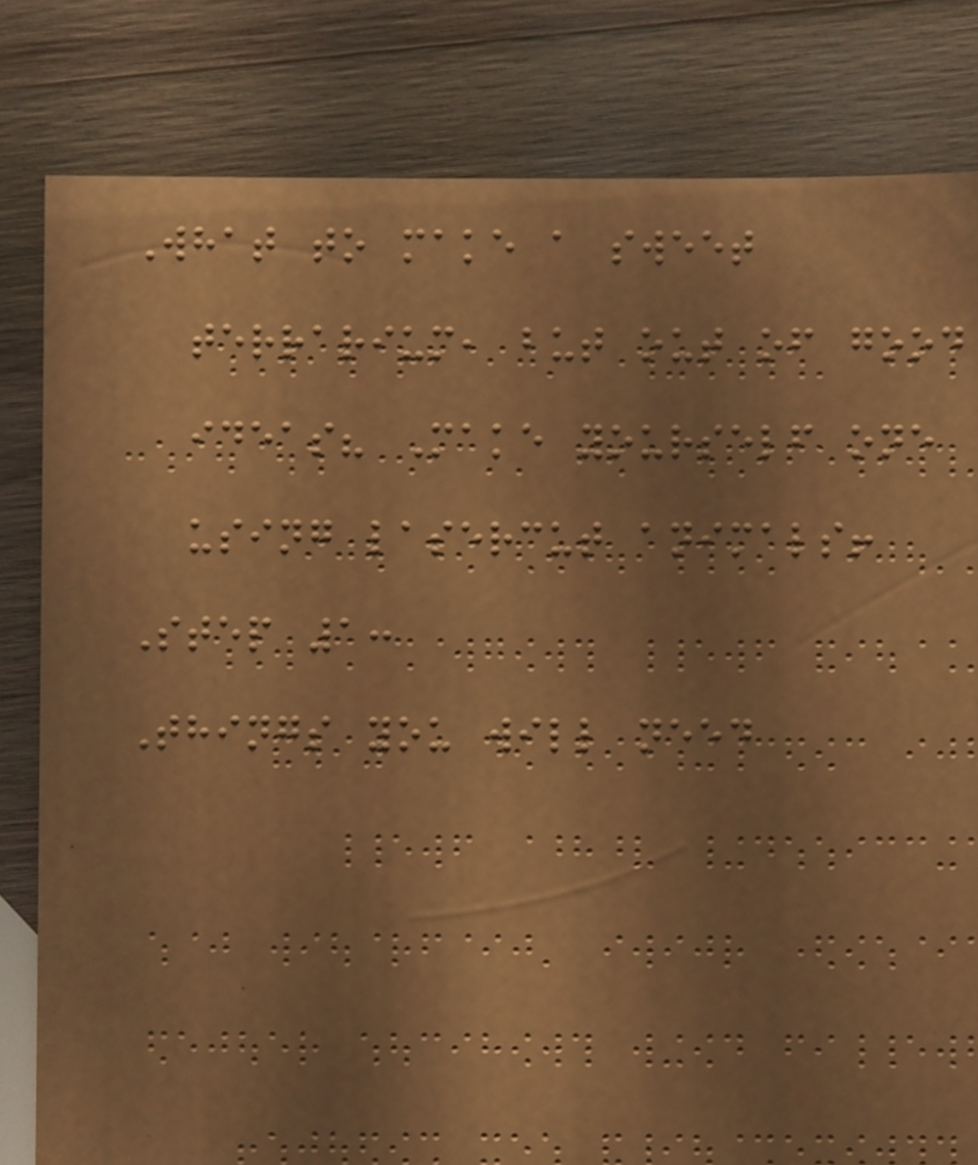What to make a sweet
terrarium, but out of good
ideas? Make yourself one
using lasercut animals!
Step 1:
Things you will need
